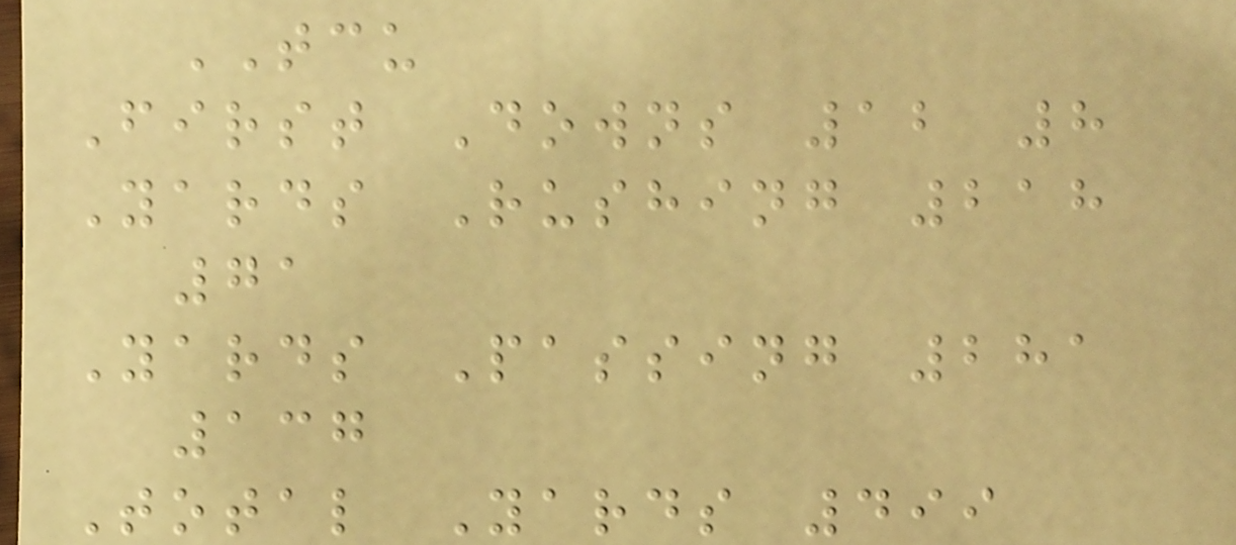TCU
First Downs 12 8
Yards Rushing 218
71
Yards Passing 281
137
Total Yards 499
